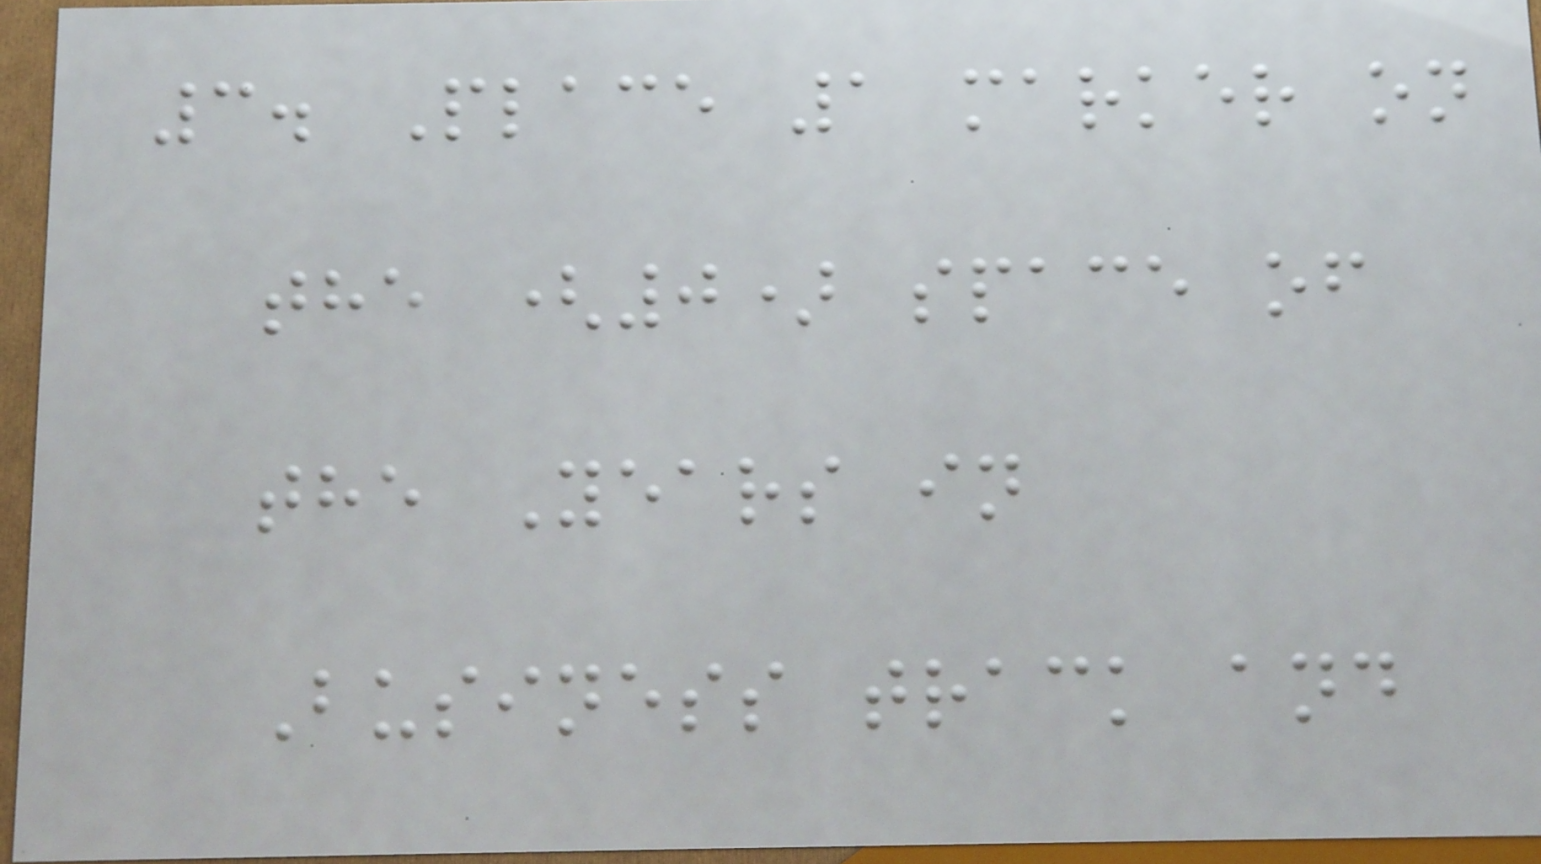3. Place 1 marker on
the (0) space of
the Years in
Business track and
